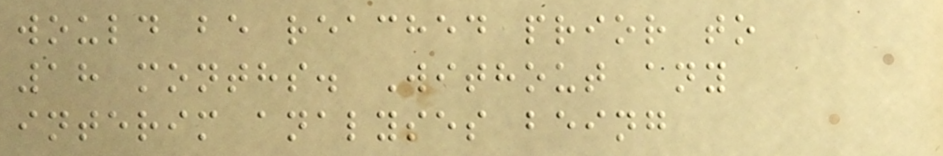would be reached prior to
18 months. Without any
interim analyses being
